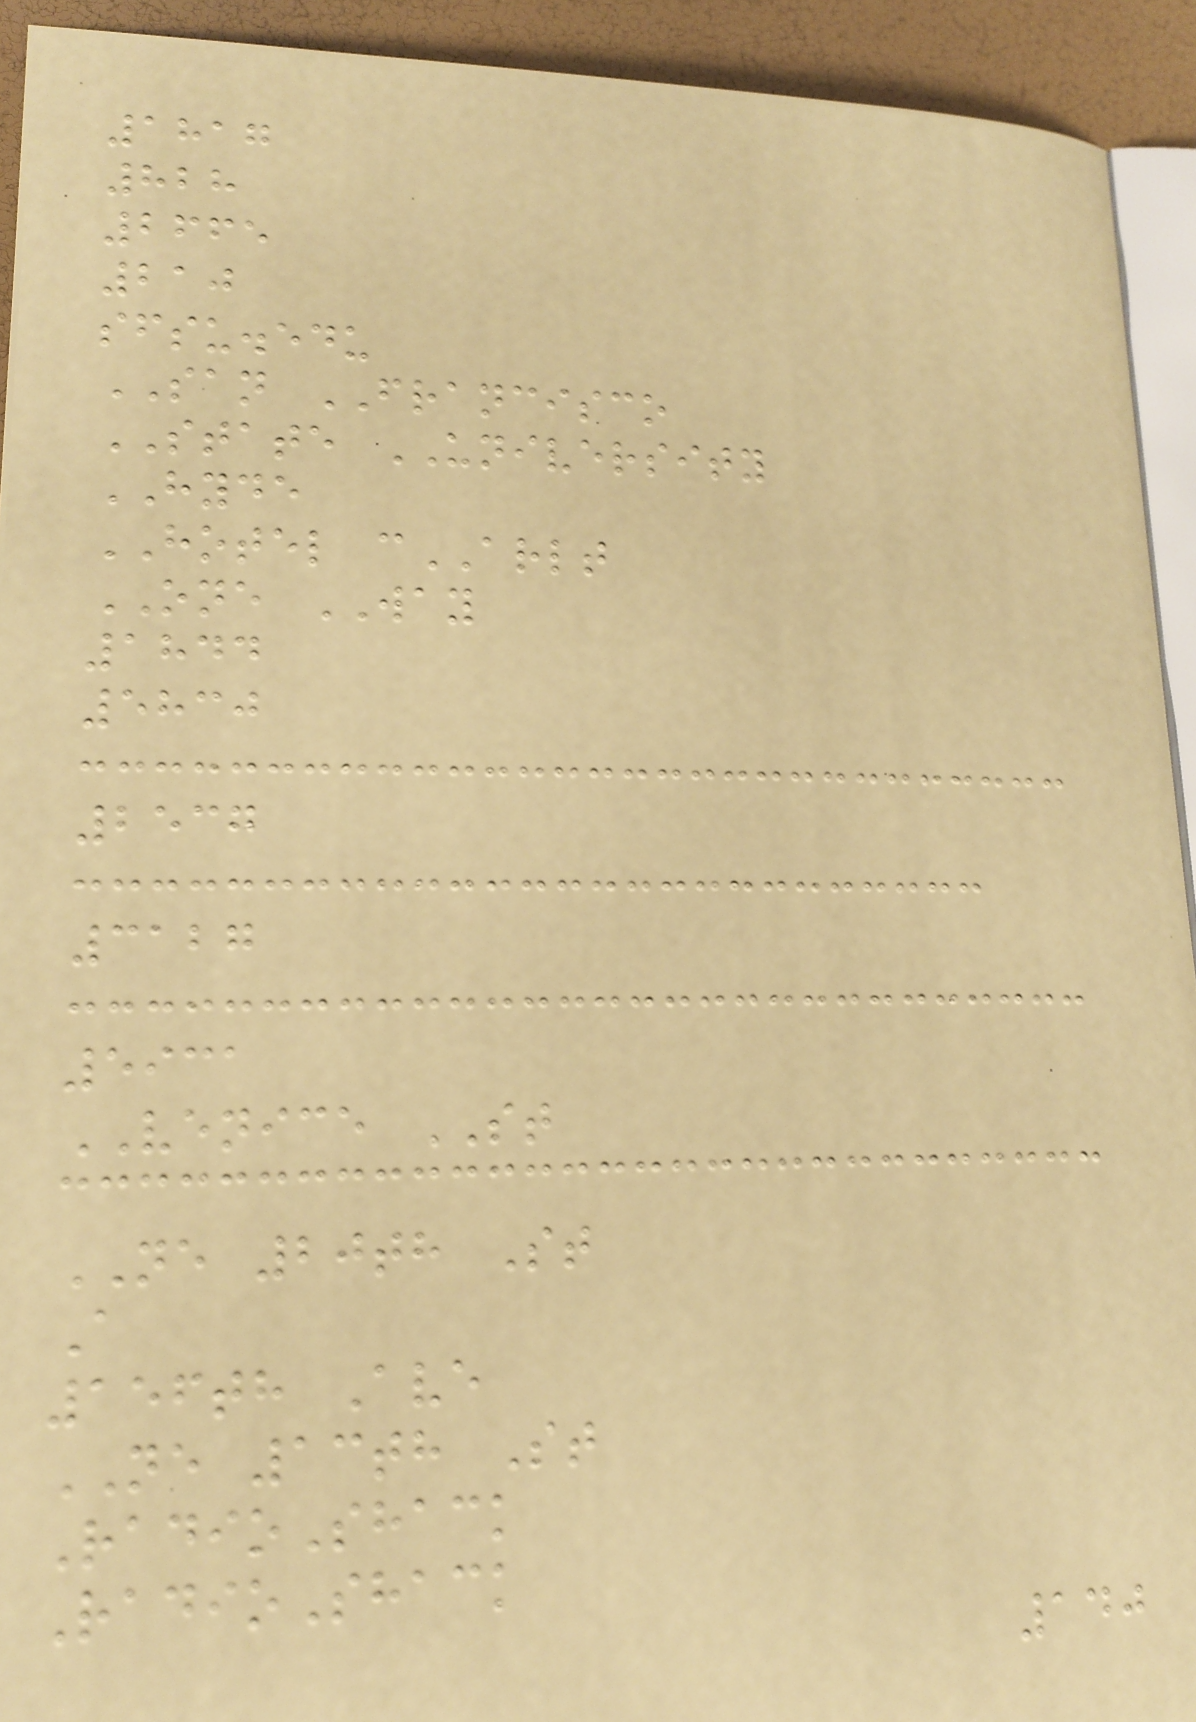1817
828
2665
210
sfsu.edu
SAN FRANCISCO
STATE UNIVERSITY
HYDE
HOTEL cARLT
ONE WAY
1844
5830
2537
3127
5931
VENICE ST
NE 20th St
A
156th Ave
NE 13th St
RadioShack
RadioShack
140
